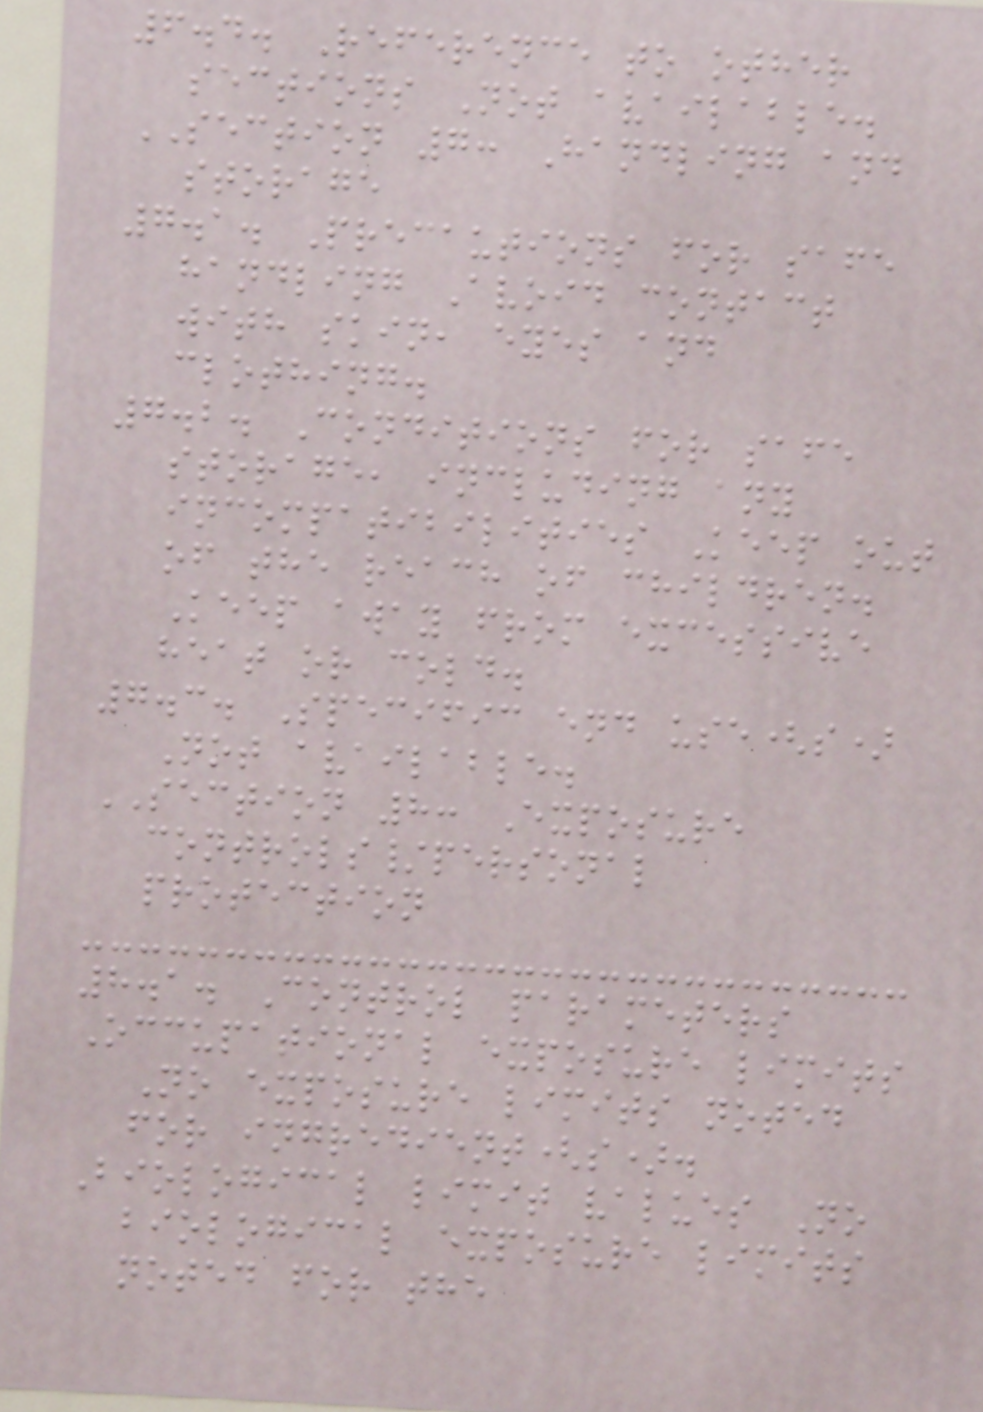6.4. Reference to other
sections Not available.
SECTION 7: Handling and
storage
7.1. Precautions for safe
handling Avoid contact
with skin, eyes and
clothing.
7.2. Conditions for safe
storage, including any
incompatibilities Keep out
of the reach of children.
Keep away from excessive
heat or cold.
7.3. Specific end use(s)
Not available.
SECTION 8: Exposure
controls/personal
protection
8.1. Control parameters
Occupational exposure limits
No exposure limits noted
for ingredient(s).
Biological limit values No
biological exposure limits
noted for the
